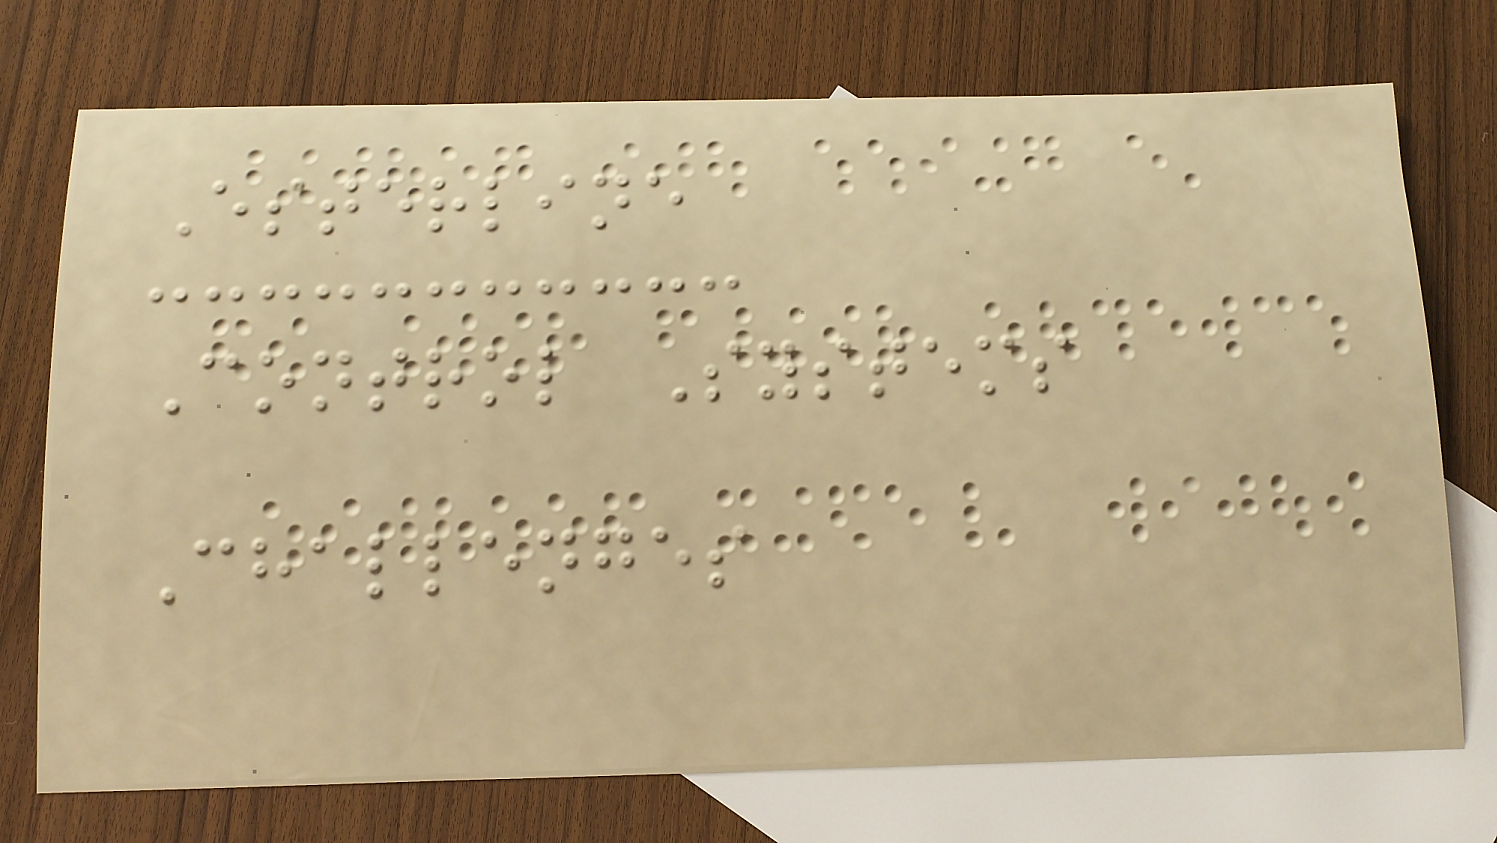Esterline
Control Systems
Challenges
